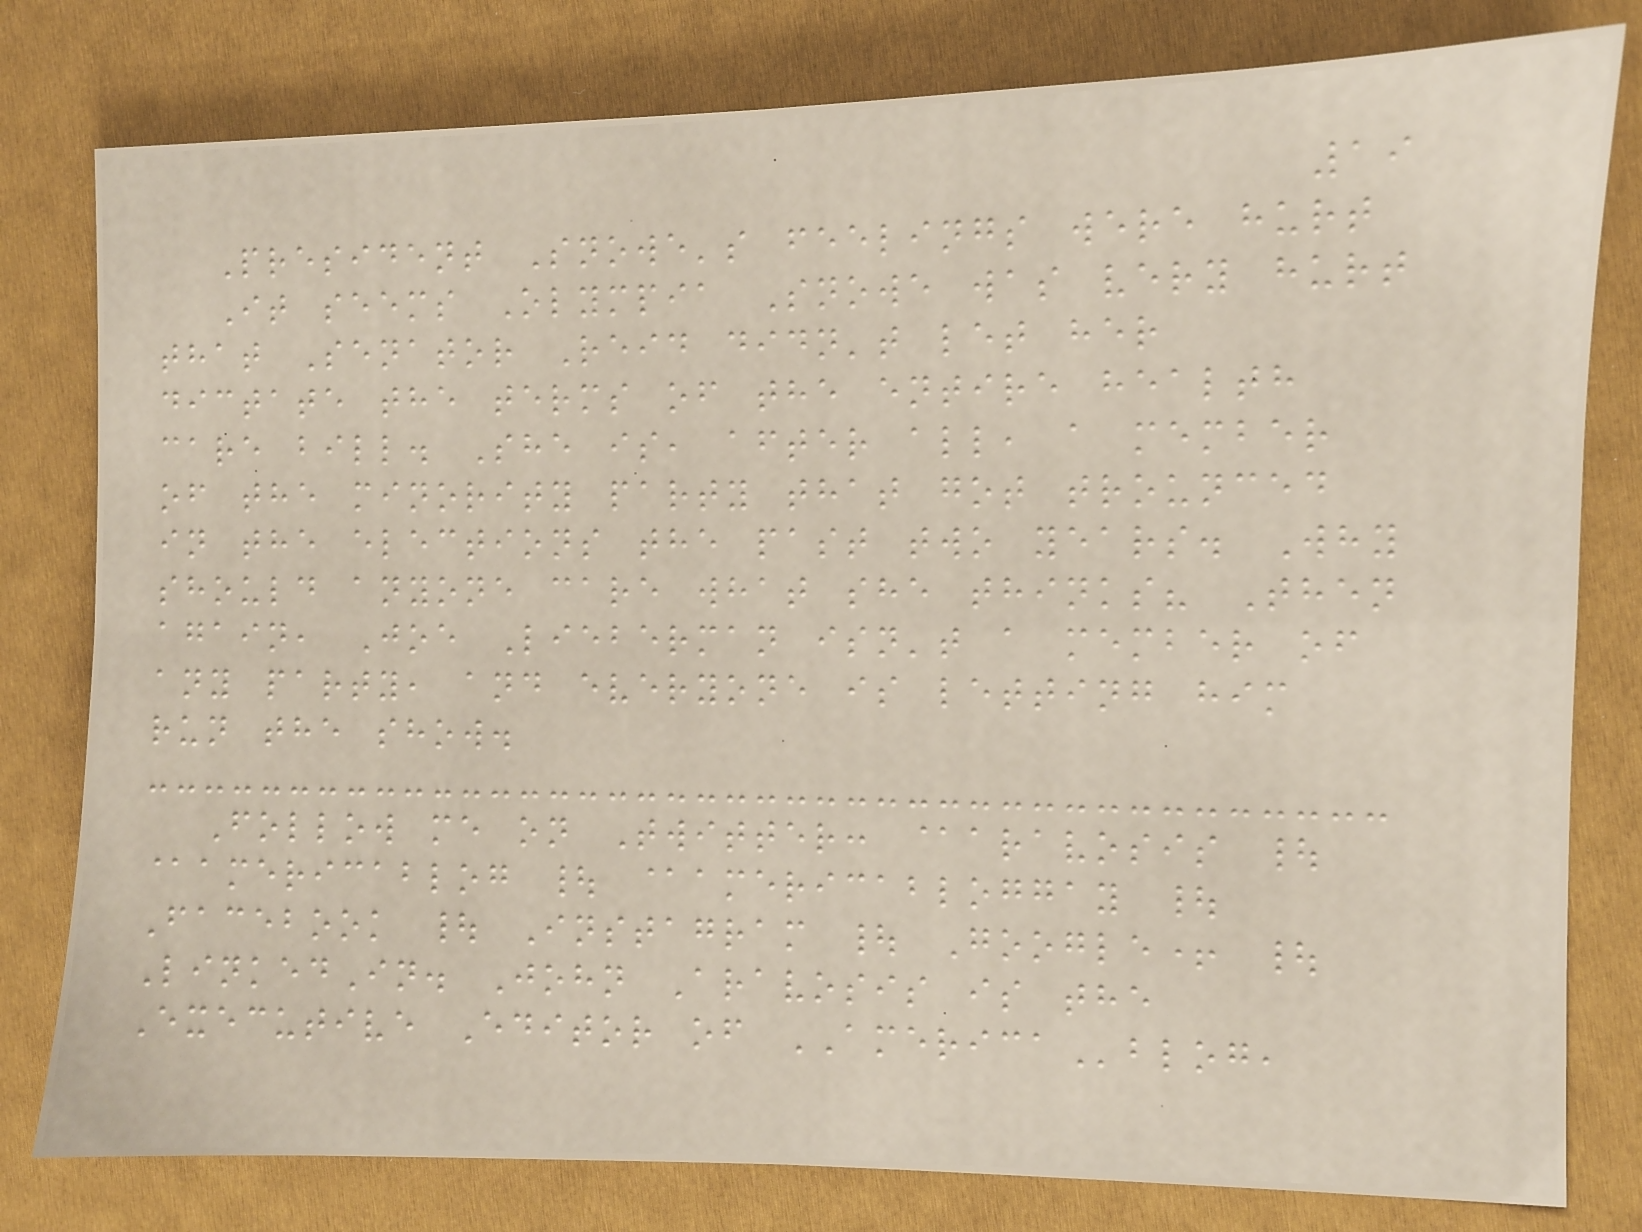19
President Snowe's feelings were hurt
It seems Olympia Snowe was very hurt
that Senator Reid didn't let her
dictate the terms of the entire health
care bill. She is, after all, a member
of the minority party that got trounced
in the elections the past two years. Why
should anyone care what she thinks? Then
again, Joe Lieberman isn't a member of
any party, and everyone is letting him
run the show.
Follow me on Twitter: @aravosis |
@americablog | @americabloggay |
Facebook | Instagram | Google+ |
LinkedIn. John Aravosis is the
Executive Editor of AMERICAblog,
